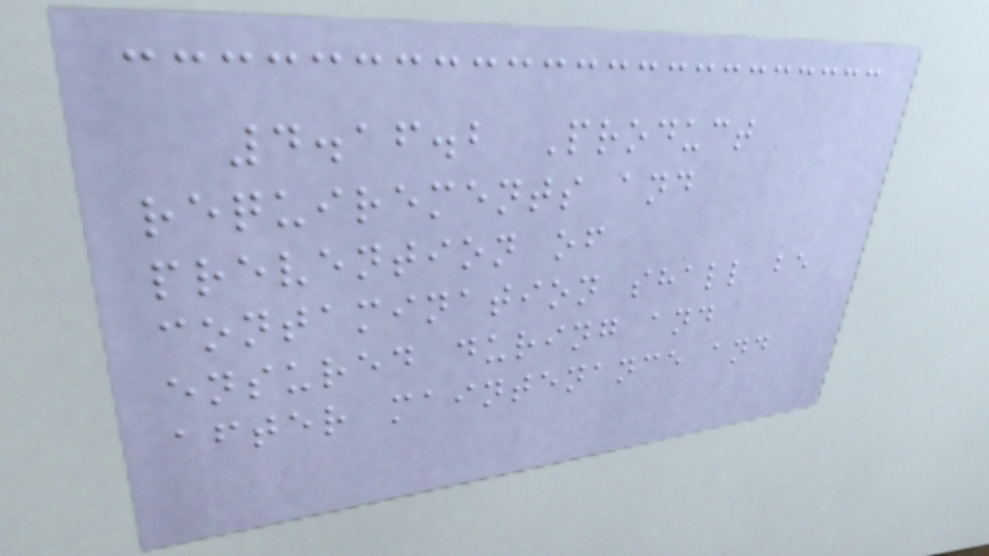4.16.2 Product
requirements and
prevention of
contamination shall be
ensured during and
after maintenance and
